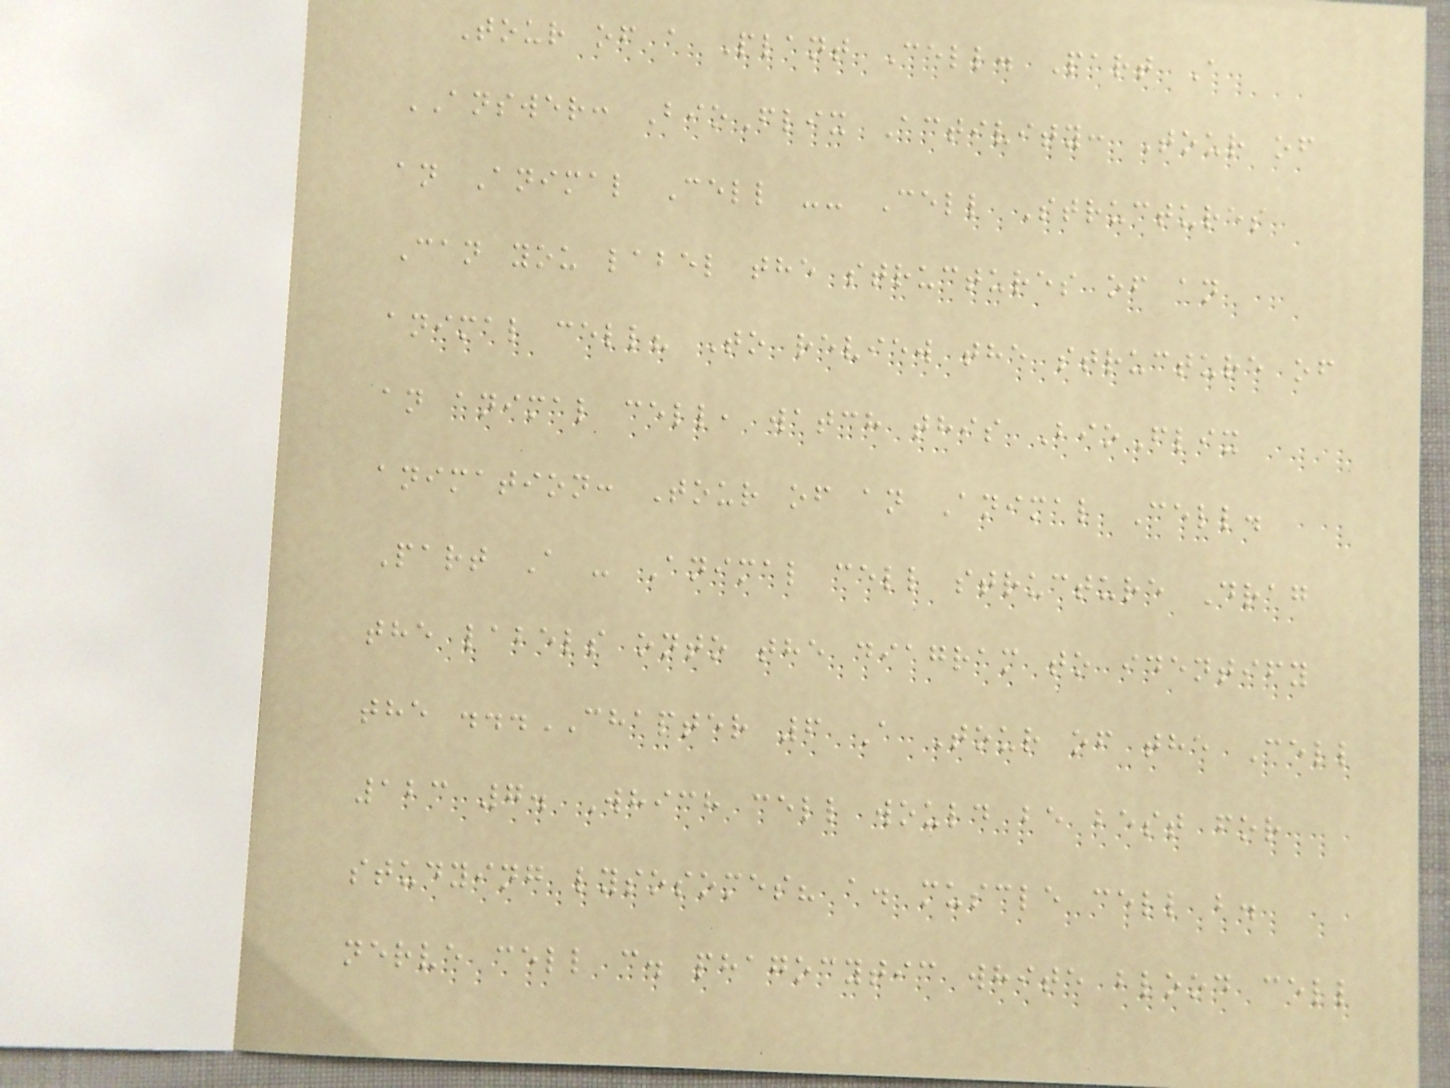Tour of a Plant Cell. Part A
ANSWER: BioFlix Activity: Tour of
an Animal Cell -- Cell Structures
Can you label the structures of an
animal cell? To review the structure of
an animal cell, watch this BioFlix
animation: Tour of an Animal Cell.
Part A - Animal cell structure Drag
the labels onto the diagram to identify
the ...CHAPTER 6 A Tour of the Cell
123 7. Which cell would be best for
studying lysosomes? a. muscle cell b.
nerve cell c. phagocytic white blood cell
